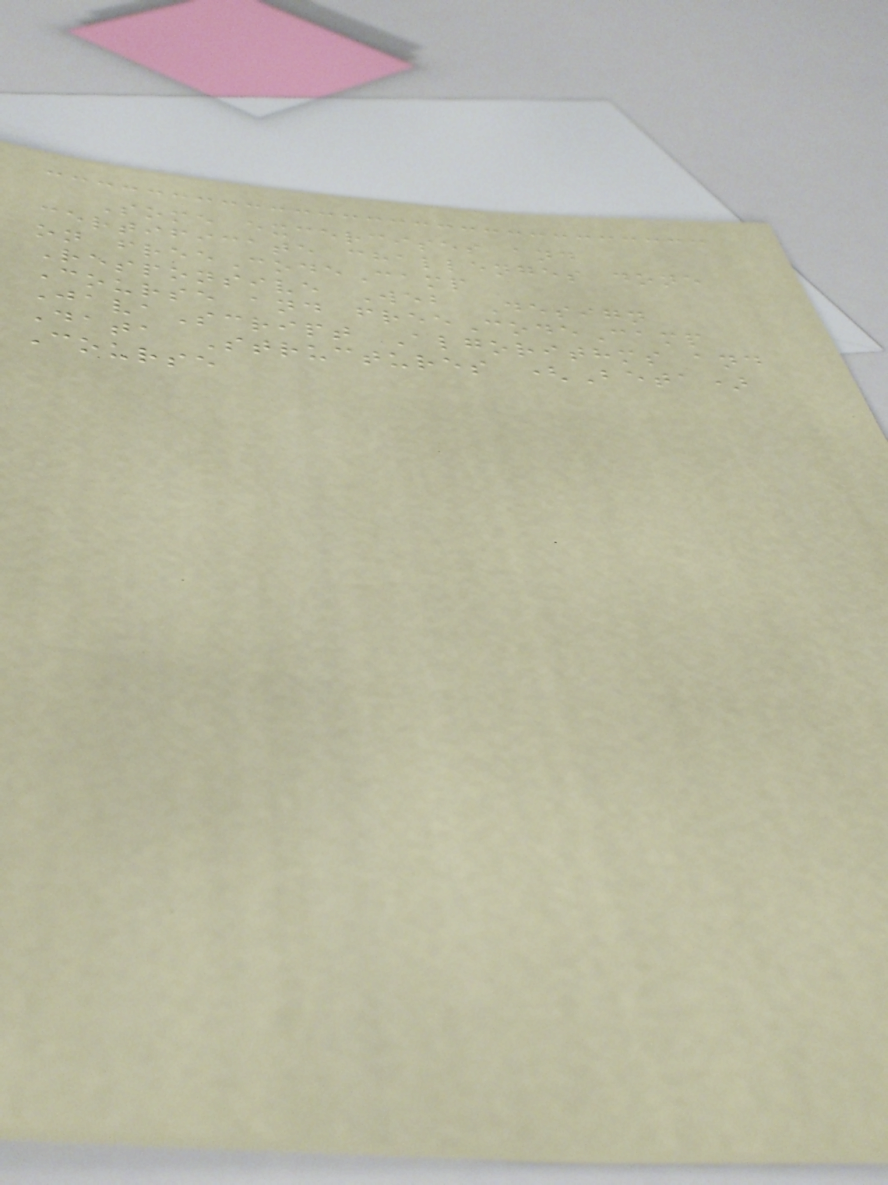Some excercises and
certificate challenges done
on freeCodeCamp
Responsive Web Design
Course and freeCodeCamp
JavaScript Algorithms and
Data Structures (Beta)
Course
